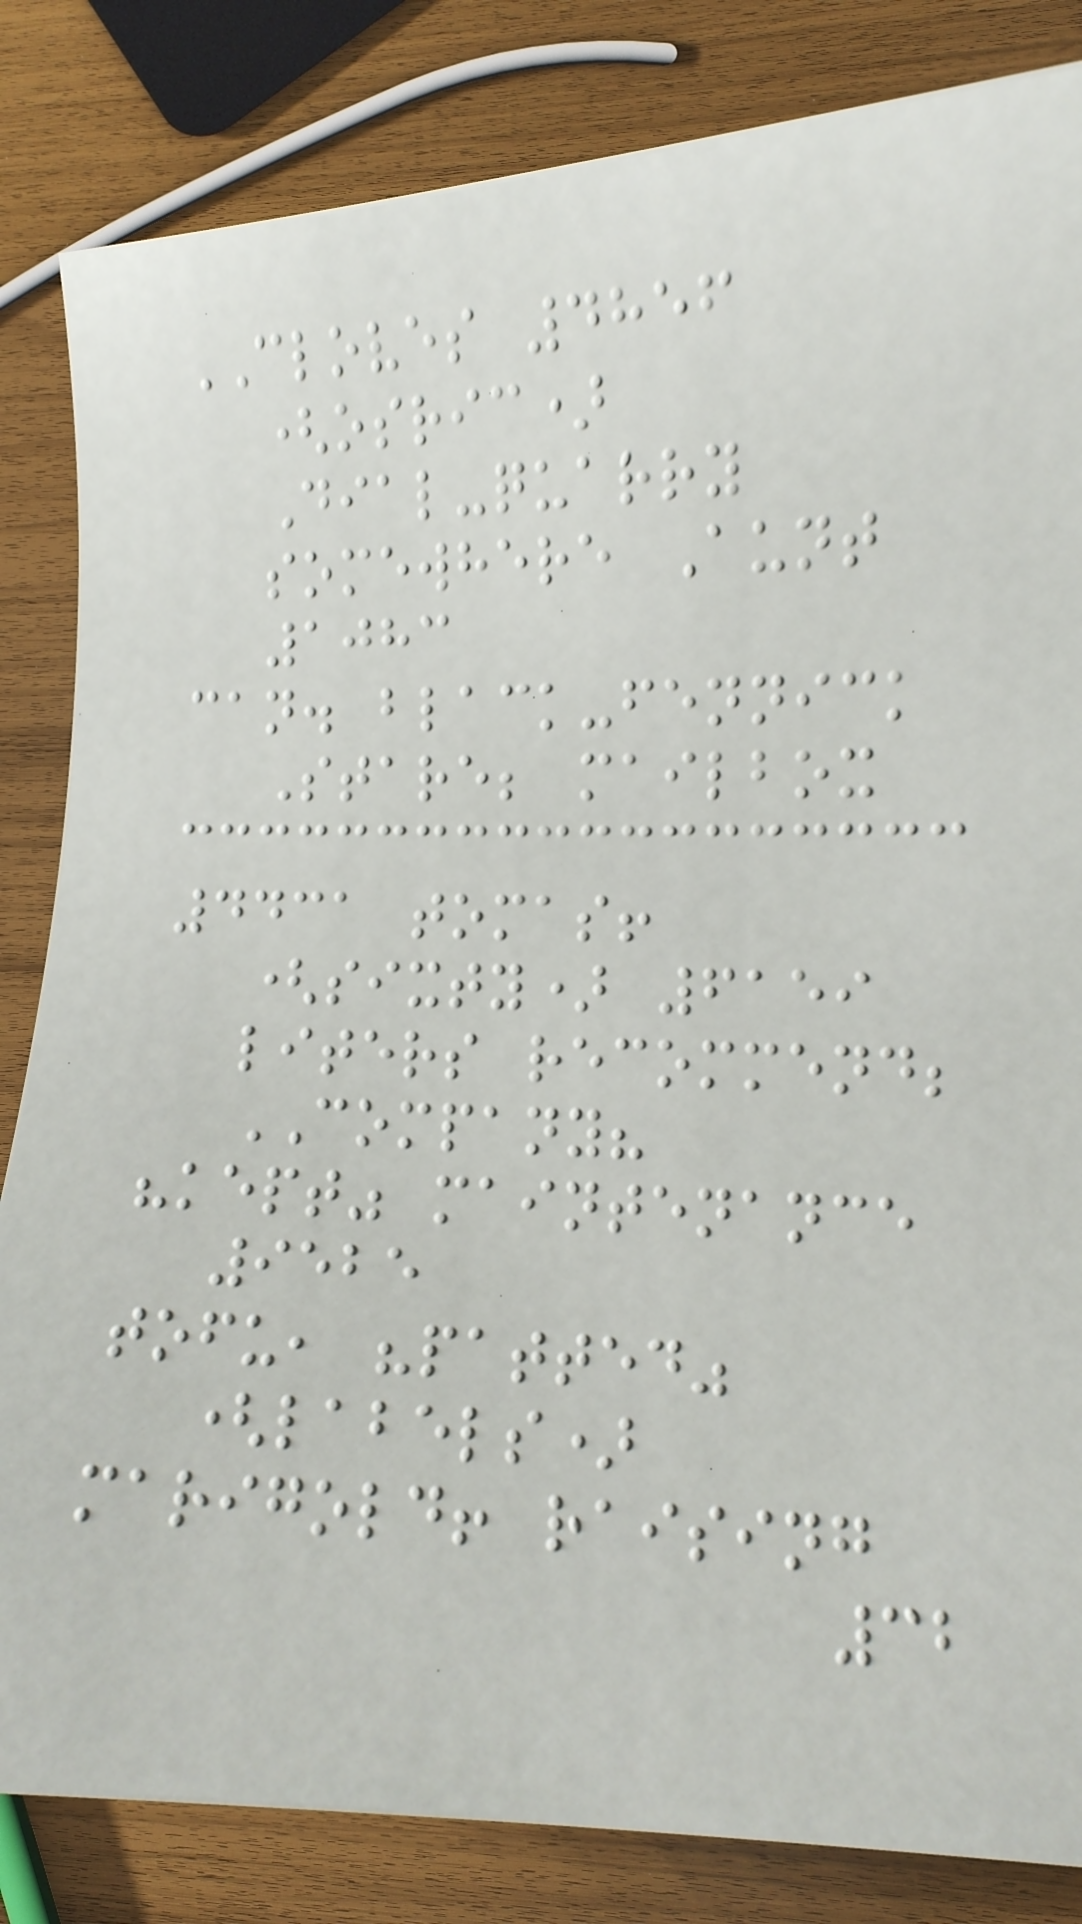CLOVES 4856
(osric)
Dial-quarry
somewhere Aunt
1083
can. black-fennick
Stare; mailbox
4431 tomas!
(sixty) 6159
liters recommend;
COMPANY?
"kept" maintenance
9525
tofu, "patted"
(labels)
marigold! raising
32
